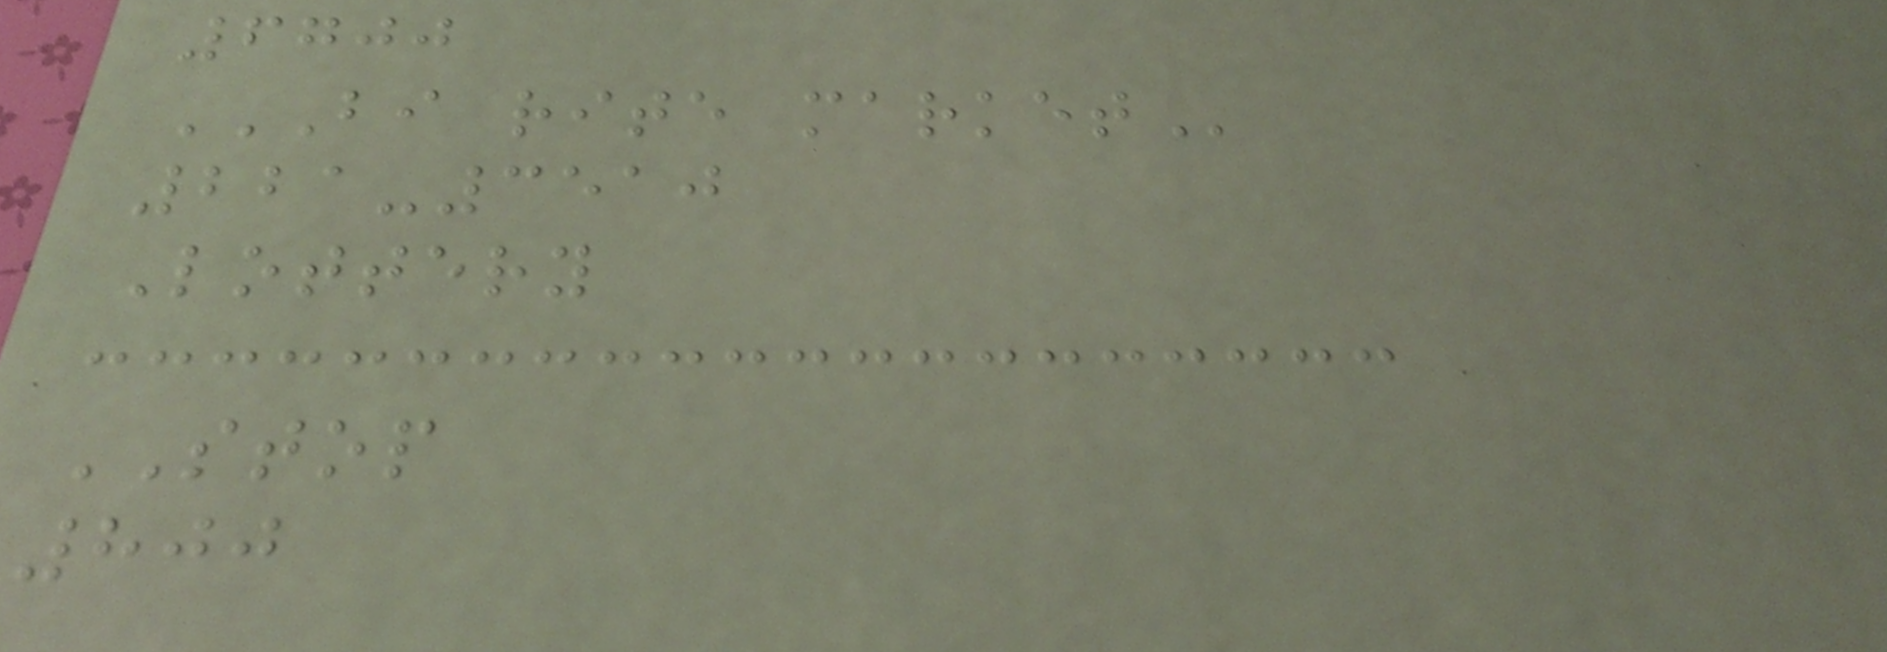6700
BI RITE MARKET
221-3510
Lottery
STOP
800
